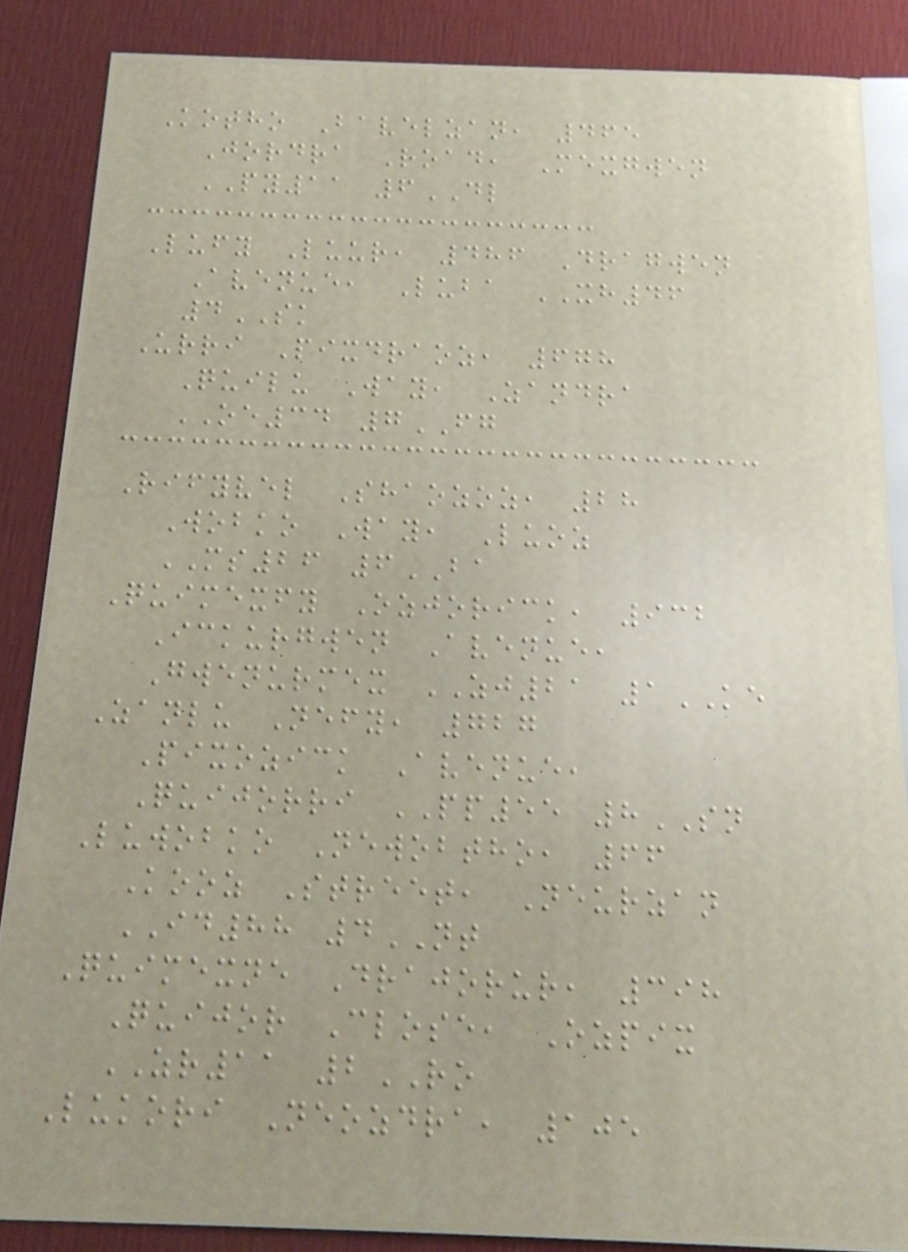Kotho Bavelzan, 465
Jordra Road, Mexgwen
PY11 6DL
Lufy Luur, 486 Dragwen
Avenue, Luba XH46
4SK
Urri Pixdraoz, 678
Quilu Way, Zandra
OE34 7FG
Rifyvel Shaozoz, 28
Wobko Way, Luoz
MS26 6BA
Quimexfy Ozjorick, 932
Ickurgwen Avenue,
Gwenurmex ZJ21 1KE
Zanlu Nefy, 727
Pixozick Avenue,
Quijorri PP55 8SN
Luwobko Newobtho, 66
Kooz Street, Neurzan
ID88 4NT
Quimexne Drajorur, 398
Quijor Close, Ozpix
ZR11 2RO
Lukori Neozdra, 105
